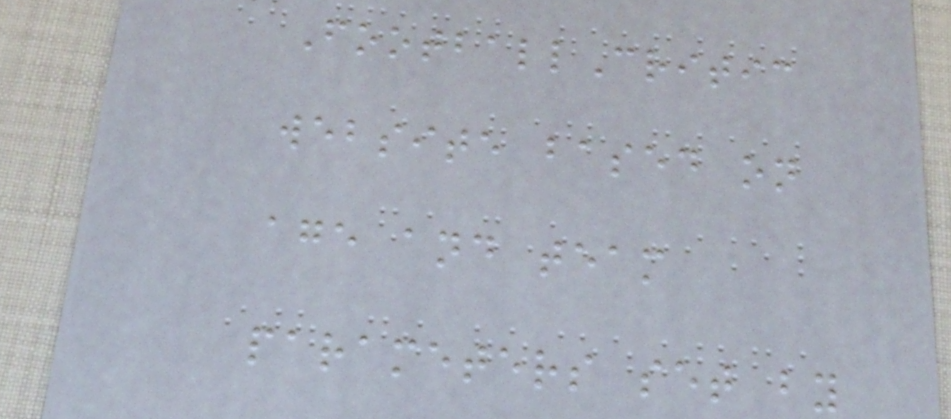FootballCritic
website based on
age and team
parameters set by
